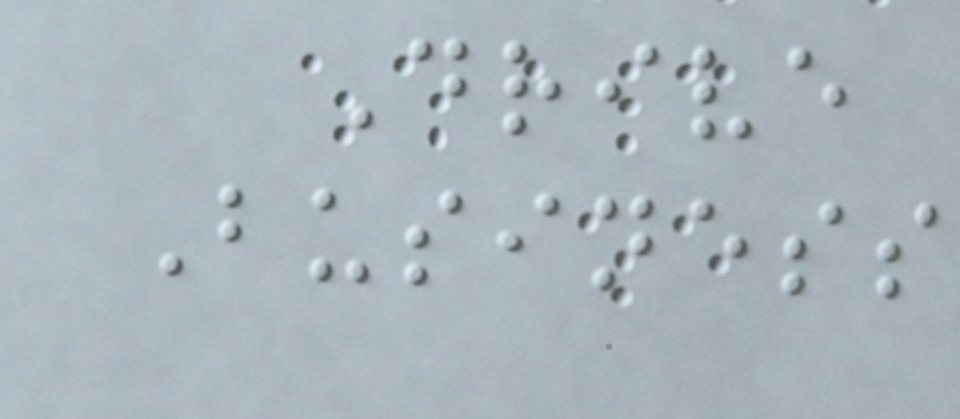Drive
Business
